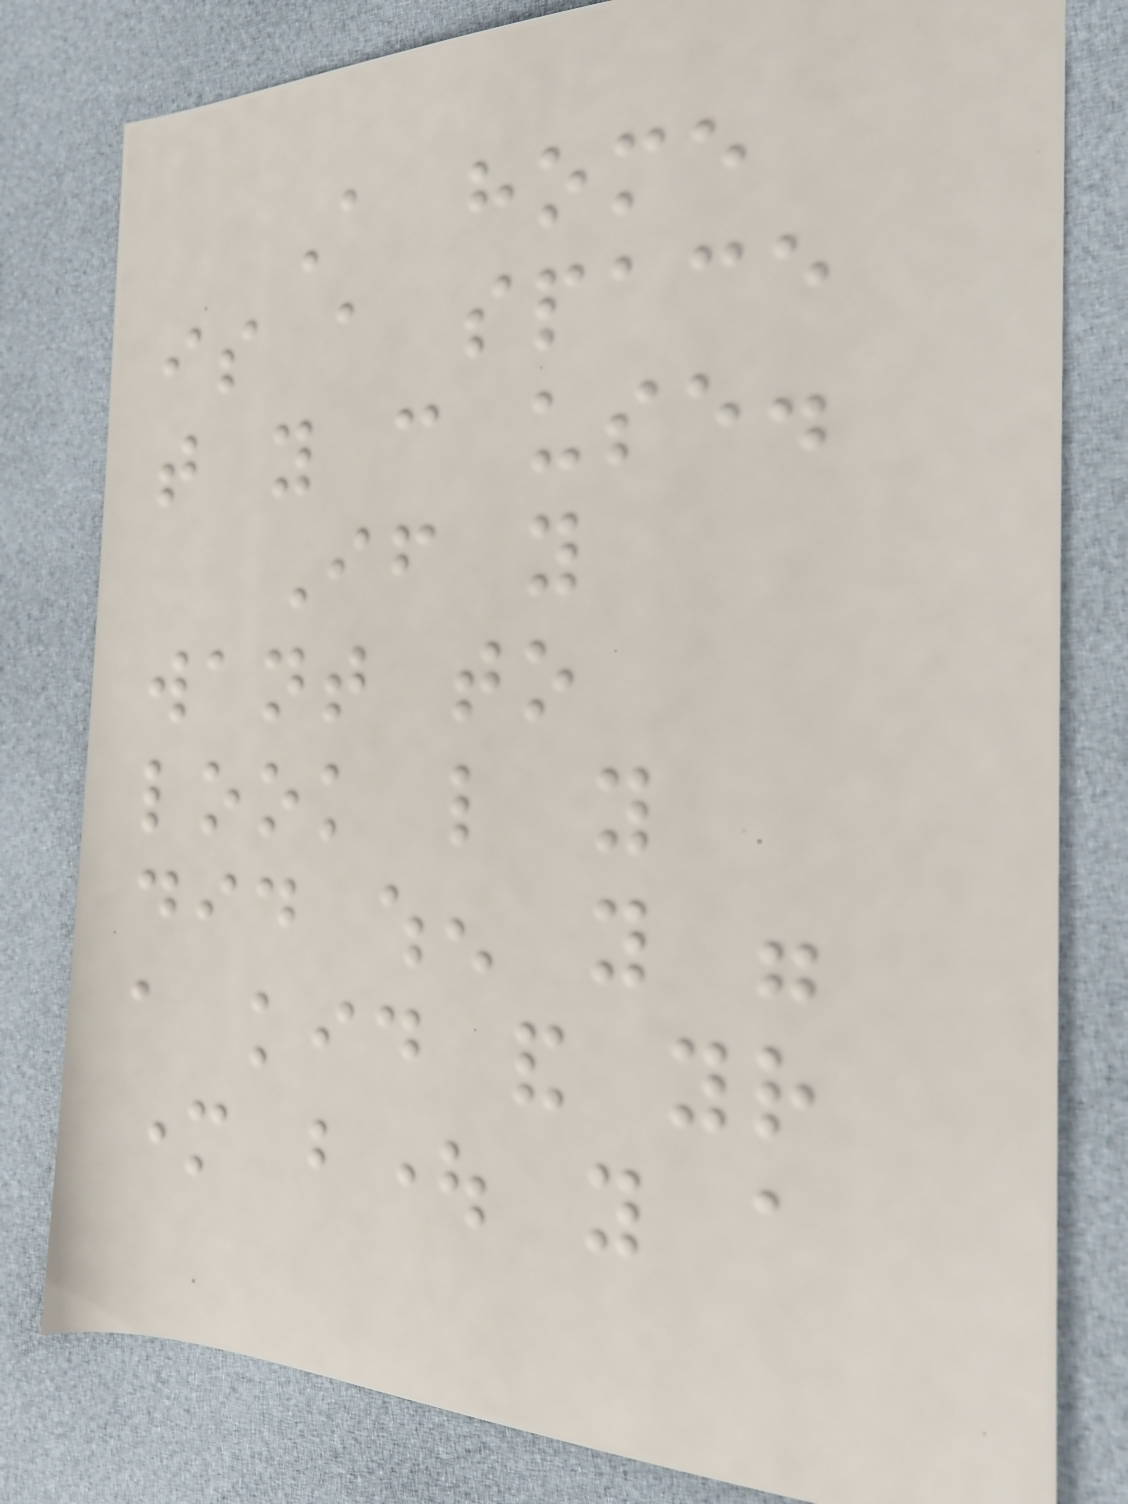A home
is a space
that you can use.
If you
want to
look like you
did when you were
a kid and your
mother bought you a
